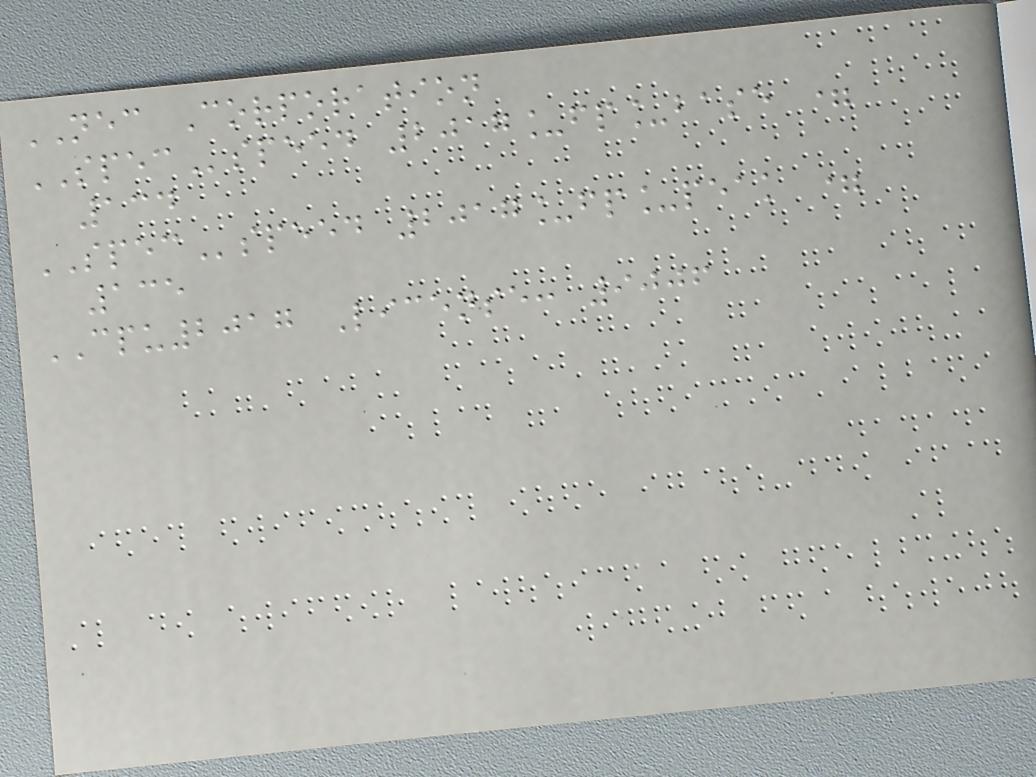NEC Corporation
SPECspeed 2017_fp_base =
134
SPECspeed 2017_fp_peak =
135
CPU2017 License: 9006
